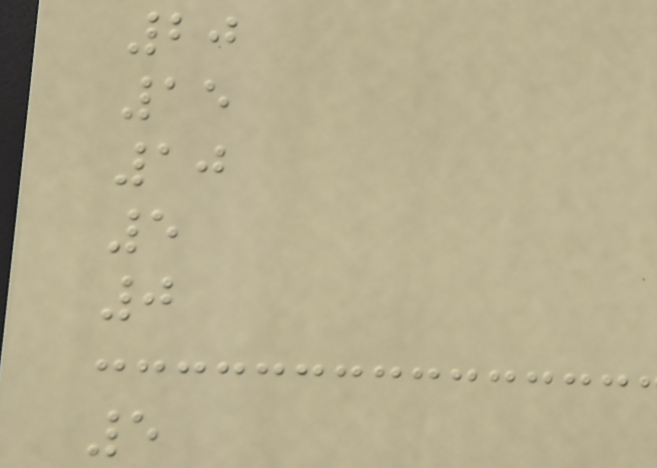20
15
10
5
0
5
